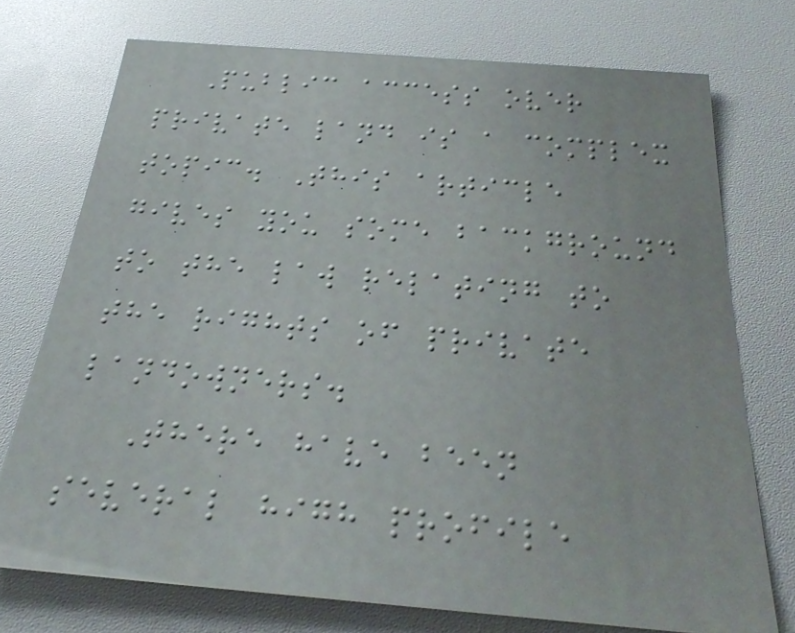Public access over
private land is a complex
topic. This article
gives you some background
to the law relating to
the rights of private
landowners.
There have been
several high profile
